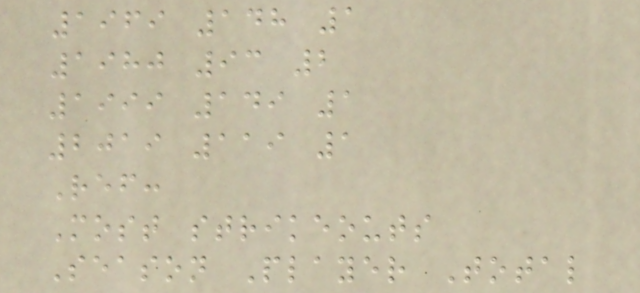1969 148 1
1980 93 2
1999 149 1
2019 119 1
Ref:
Most strikeouts
Season Player Total
